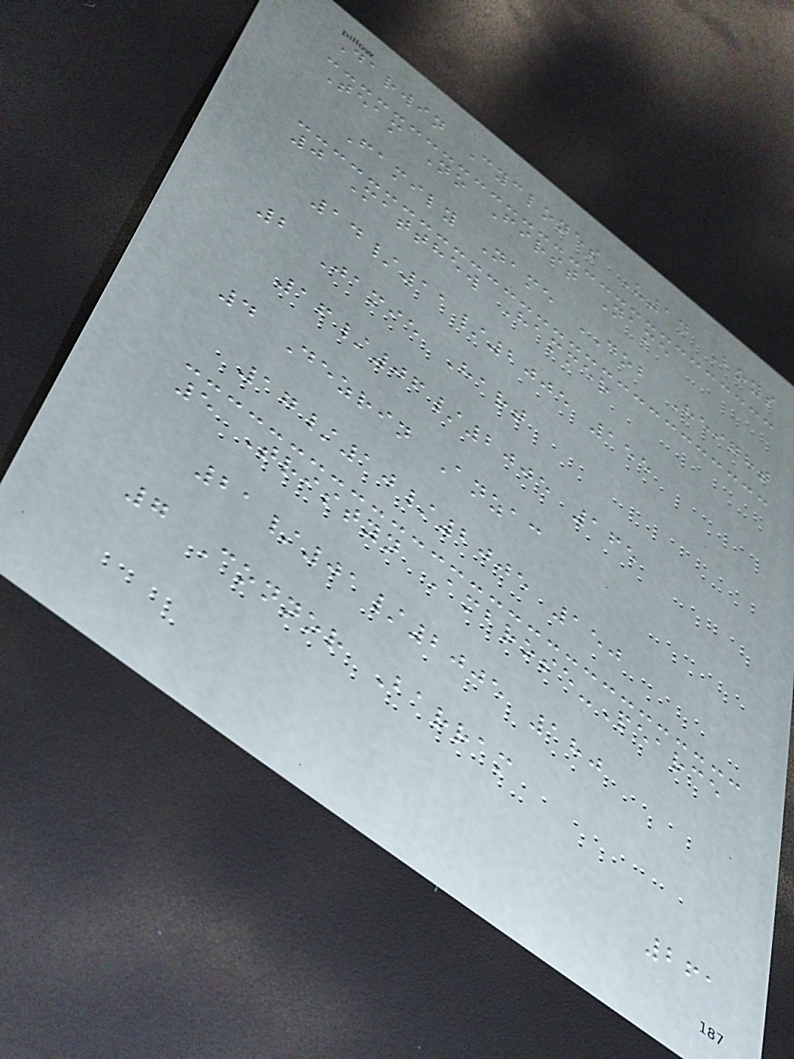Darwin Cyclones U14 Boys
Team No First Name
Family Name DOB Height
0 Matthew Hammer
14/11/2005 155
2 Jamie Hart
16/06/2005 165
4 Dezrin Anzac
17/10/2005 150
5 Tristyn Ambrose-Pearce
21/01/2005 180
7 Connor Barram
261
